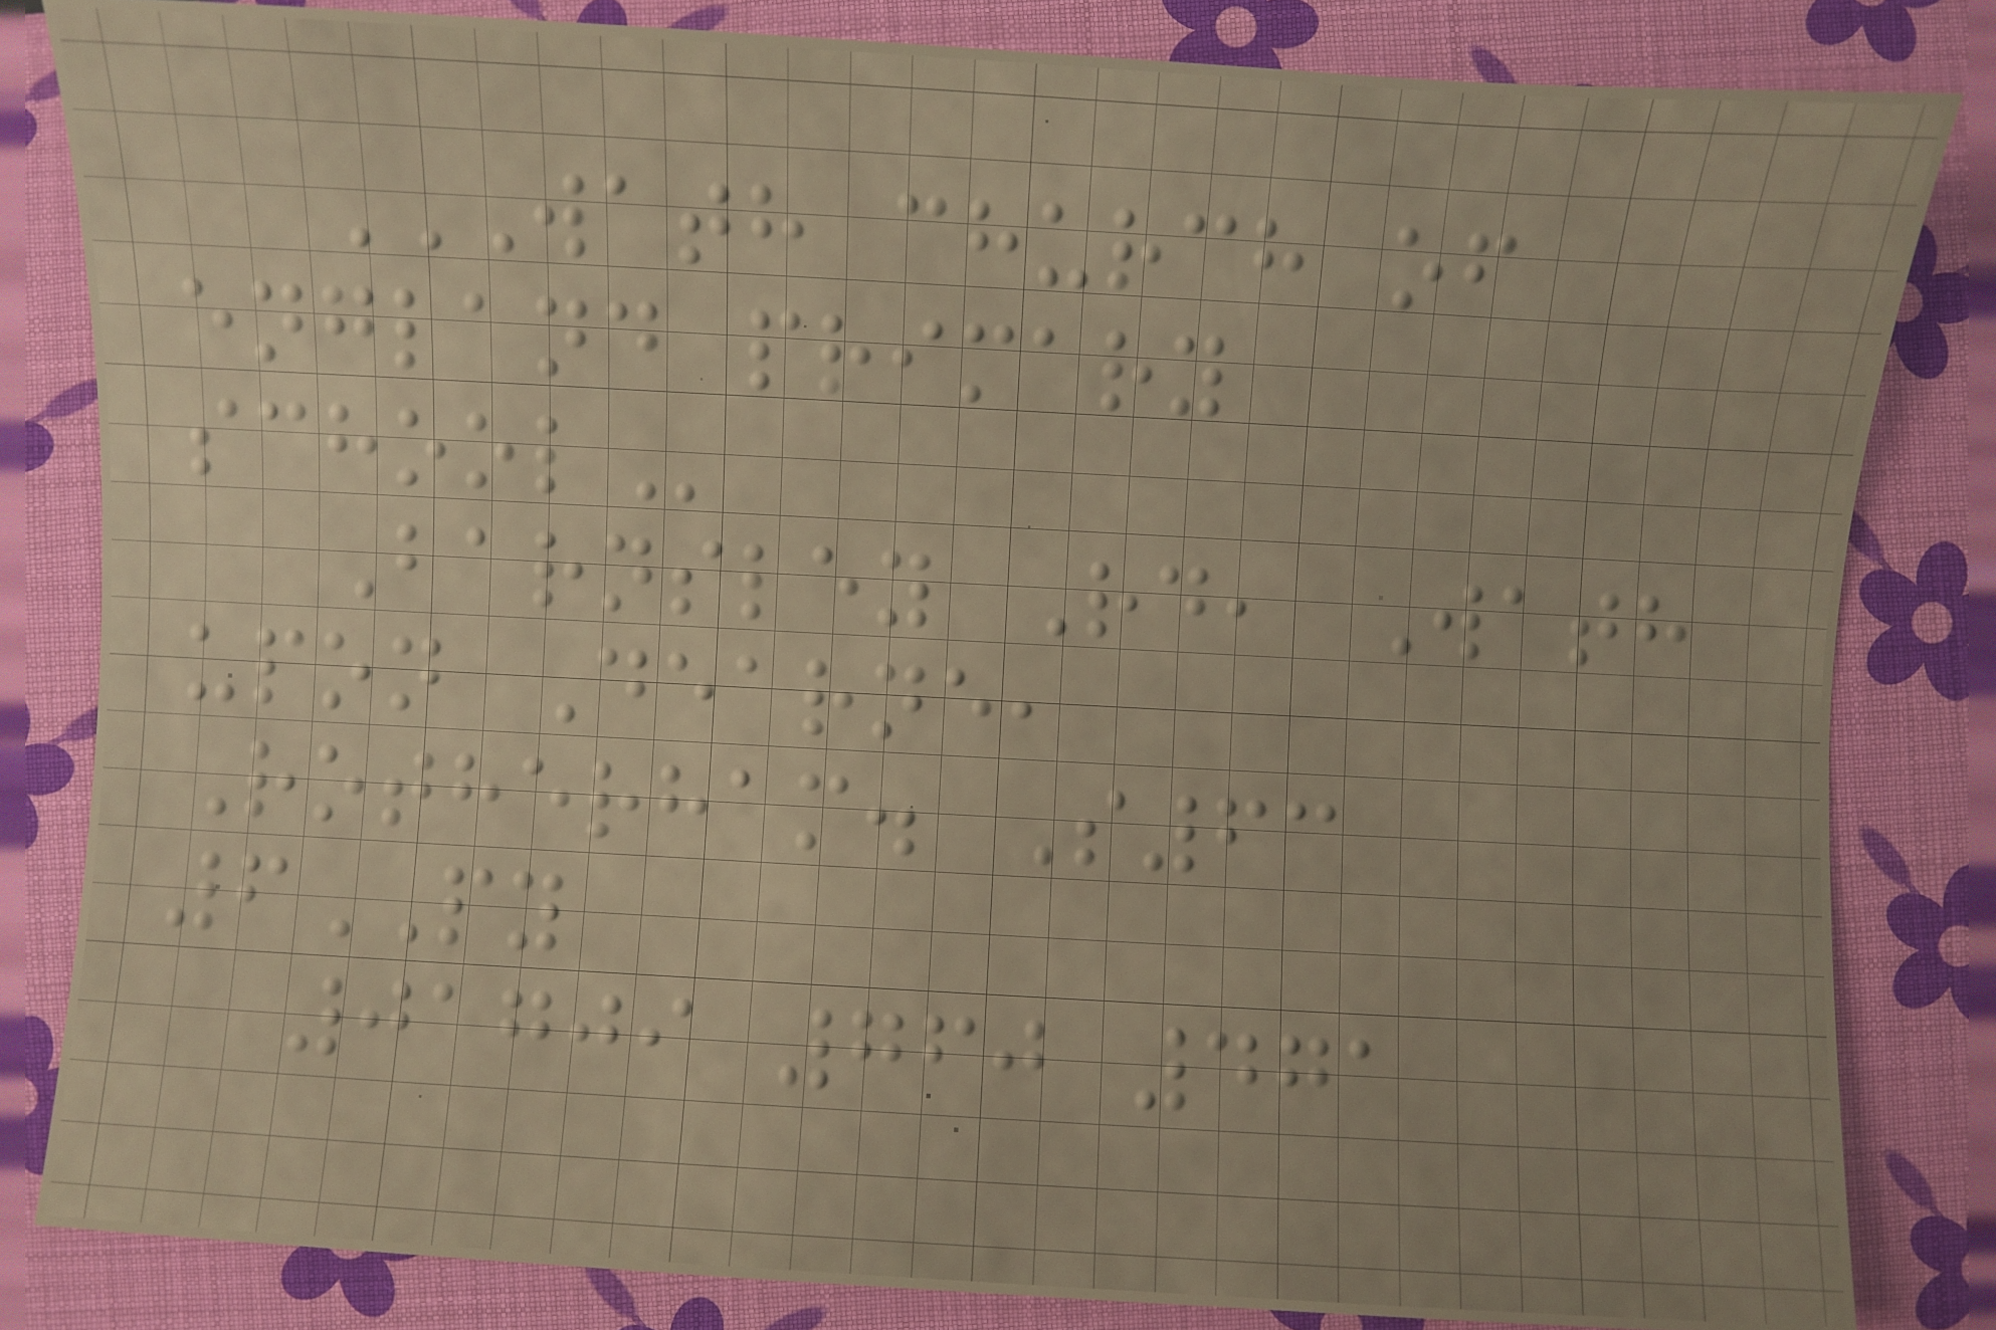WATH CHURCH OF
ENGLAND PRIMARY
SCHOOL
Barnsley Rd, Wath
upon Dearne,
Rotherham. S63
6PY
01709 760 471
